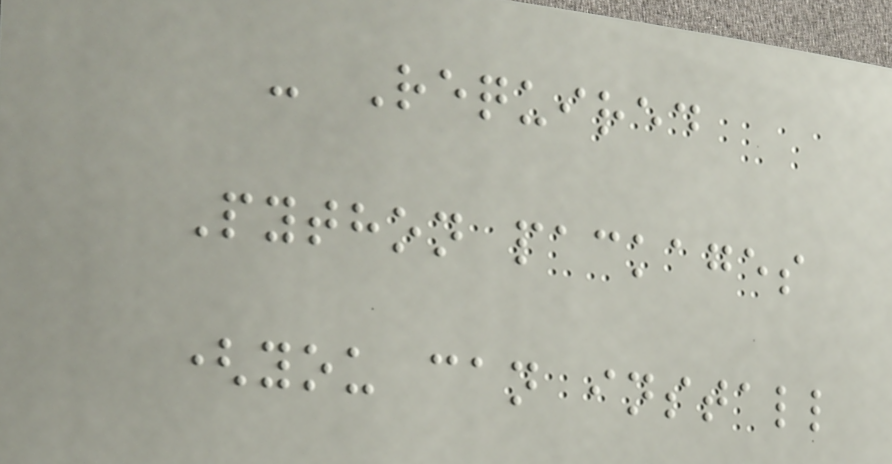- Required
Python packages
(you can install
